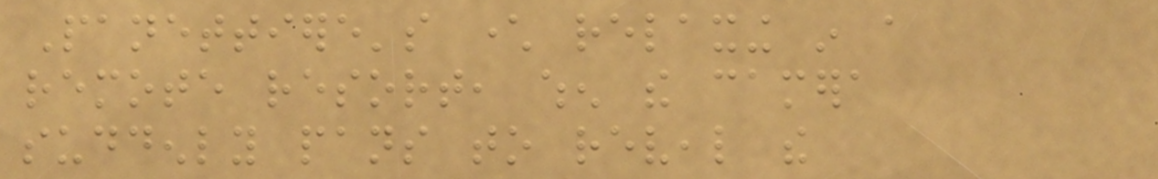Panettiere's character relaxing in a
remote resort, when the camera
suddenly pans to reveal the
